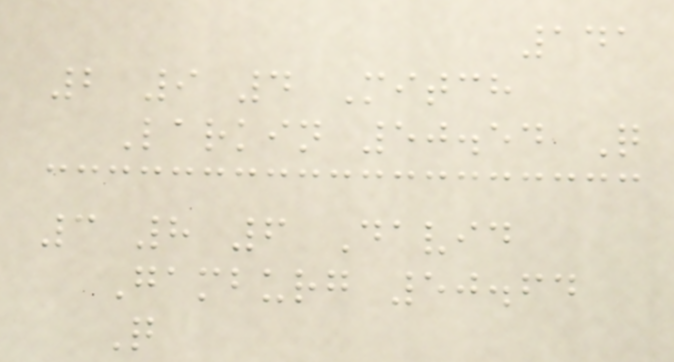141
2 9 4 Mitch
Larkin 50.54 Q
3 8 6 David
Gamburg 50.64
Q
